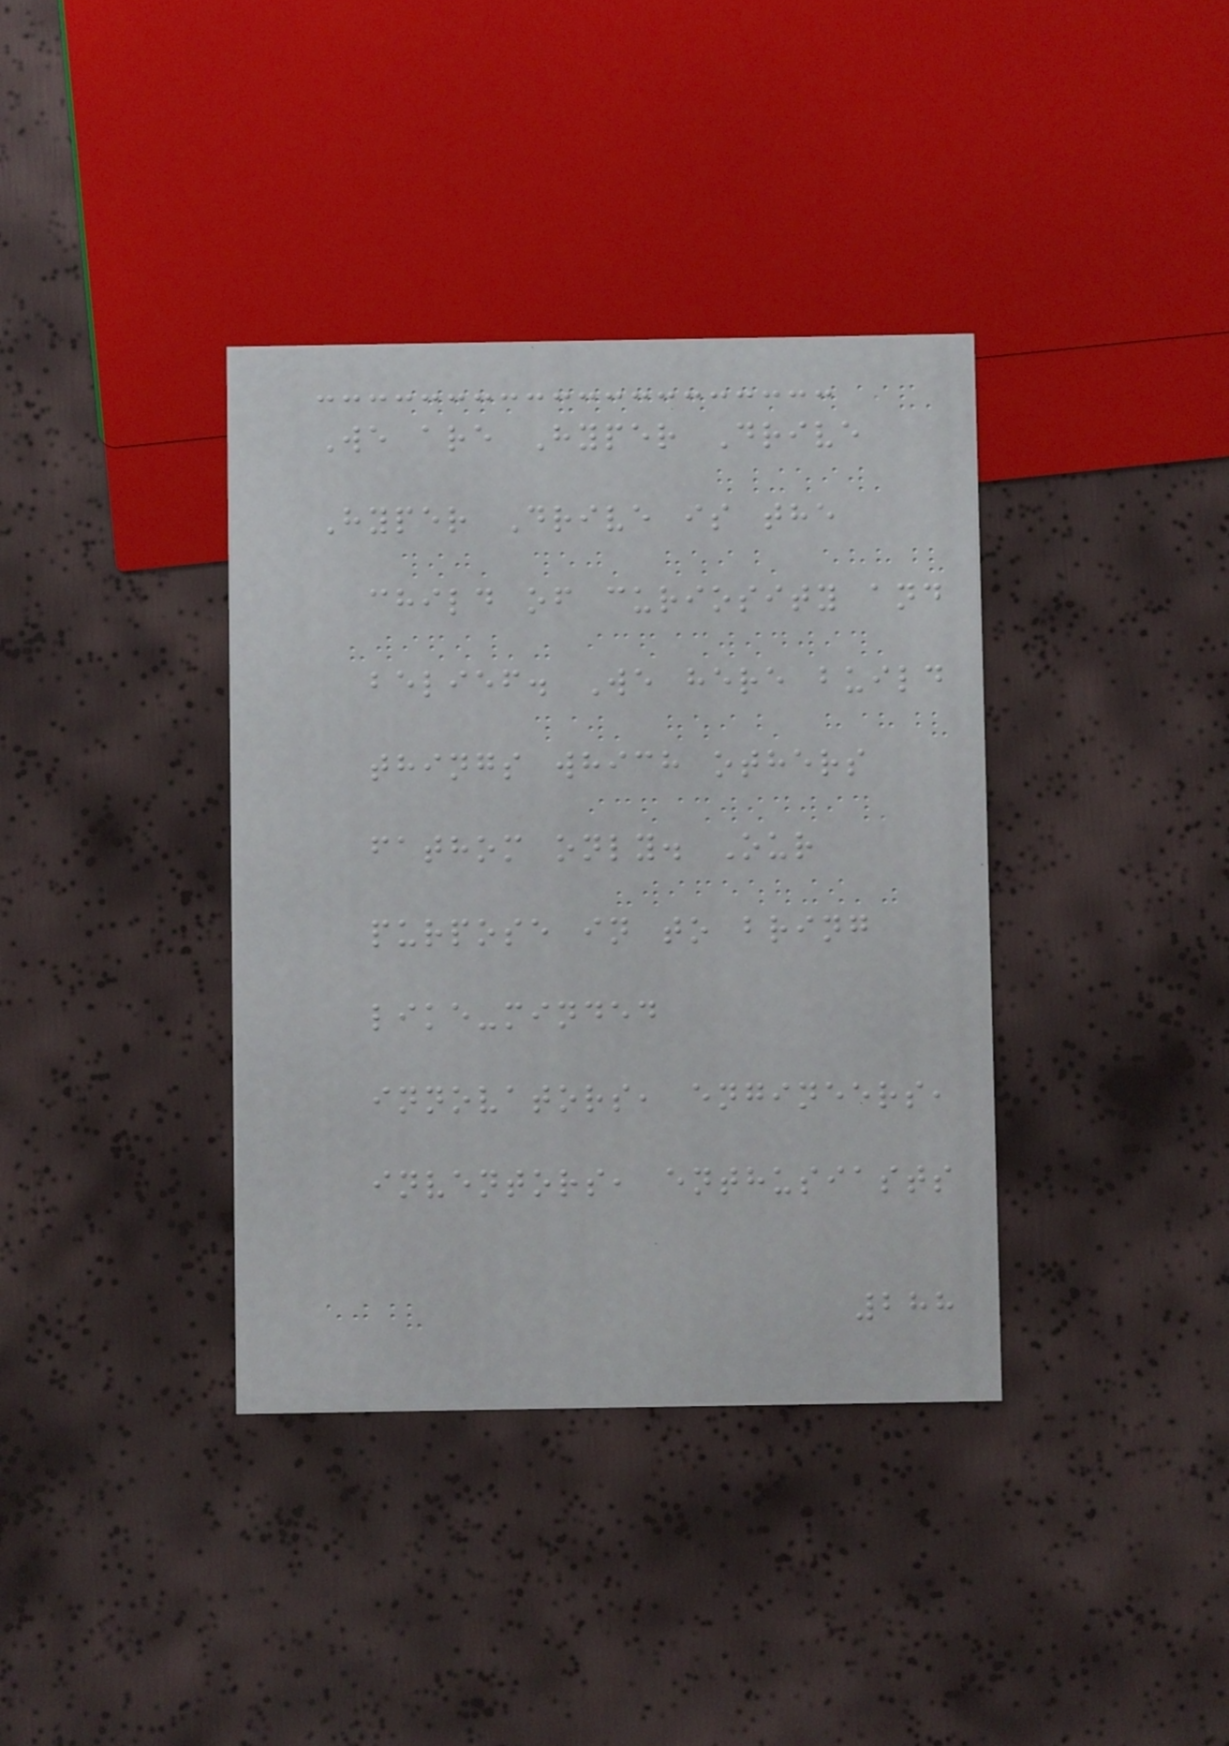We are Hyper Drive
Hyper Drive is the
child of curiosity and
belief. We here build
things which others
fathom only. Our
purpose in to bring
like-minded
innovators, engineers,
inventors, enthusiasts
288
